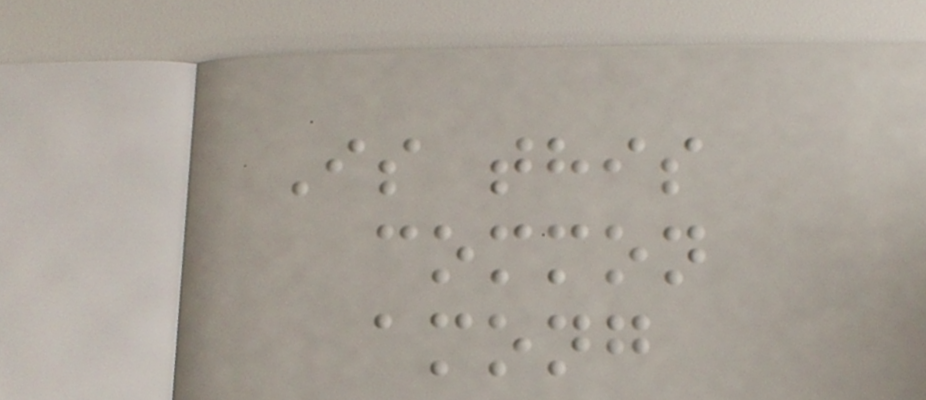Is this
common
among
